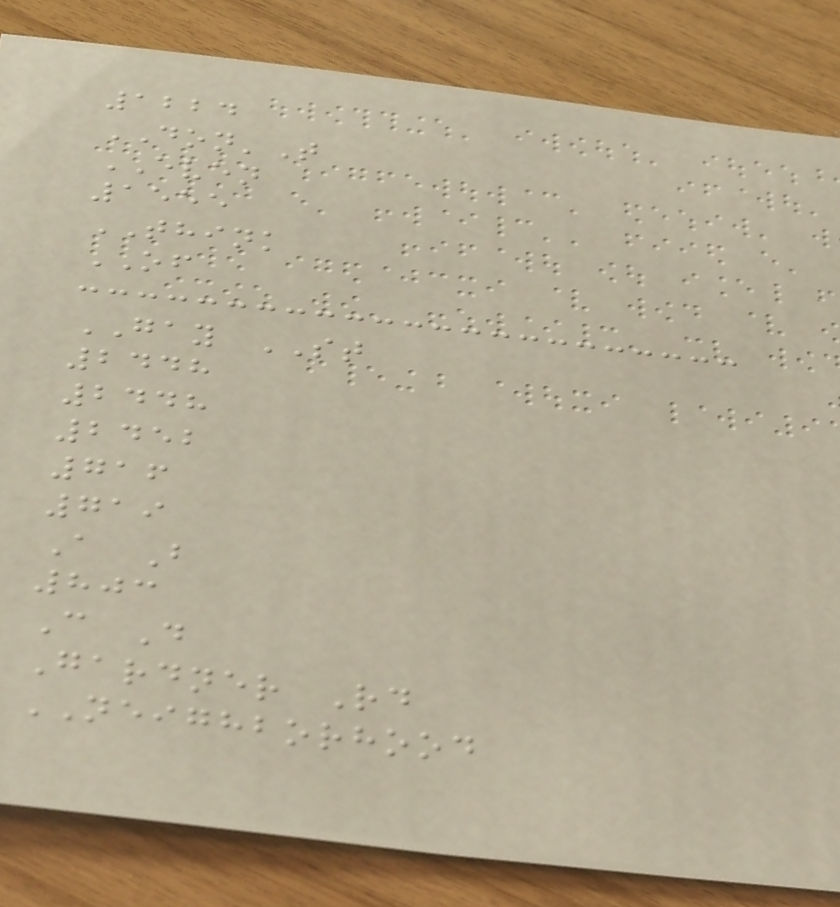1224
DON'T
EVEN
1555
THINK
OF
GAY ST
2448
2448
2452
716
719
A B
803
C D
Gardner Rd
NEIGHBORHOOD
